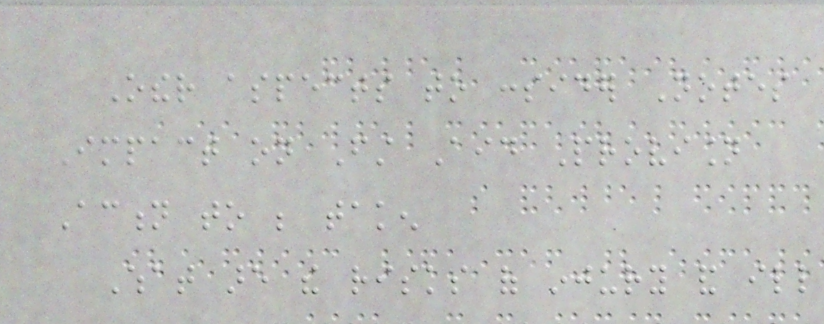Other aspects to consider Notes
Impact on First Aid Provision
Action to be taken
What are the risks of injury and ill
